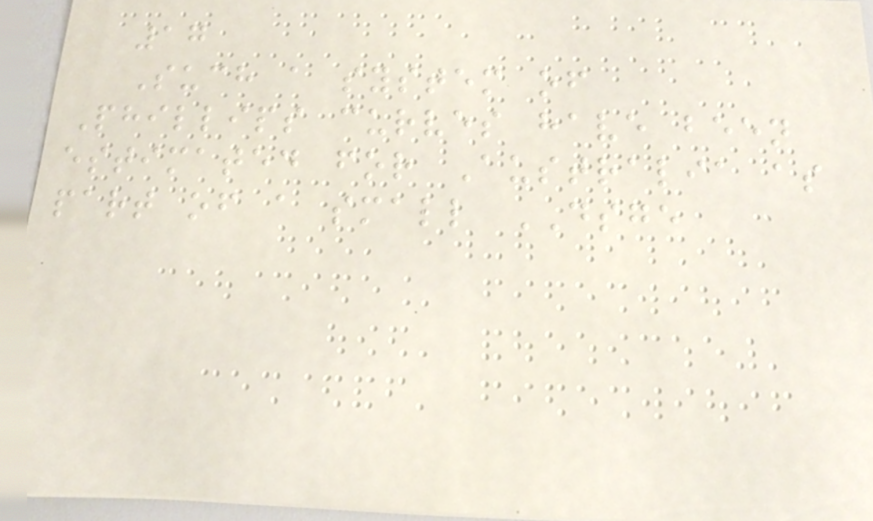17
Such a system of
Phillips curves have been
estimated for Australia as
part of a small DSGE
